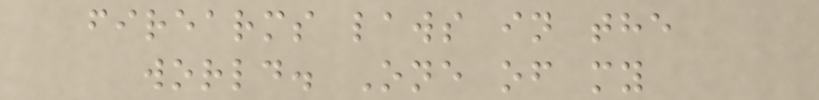firearms laws in the
world. One of my
